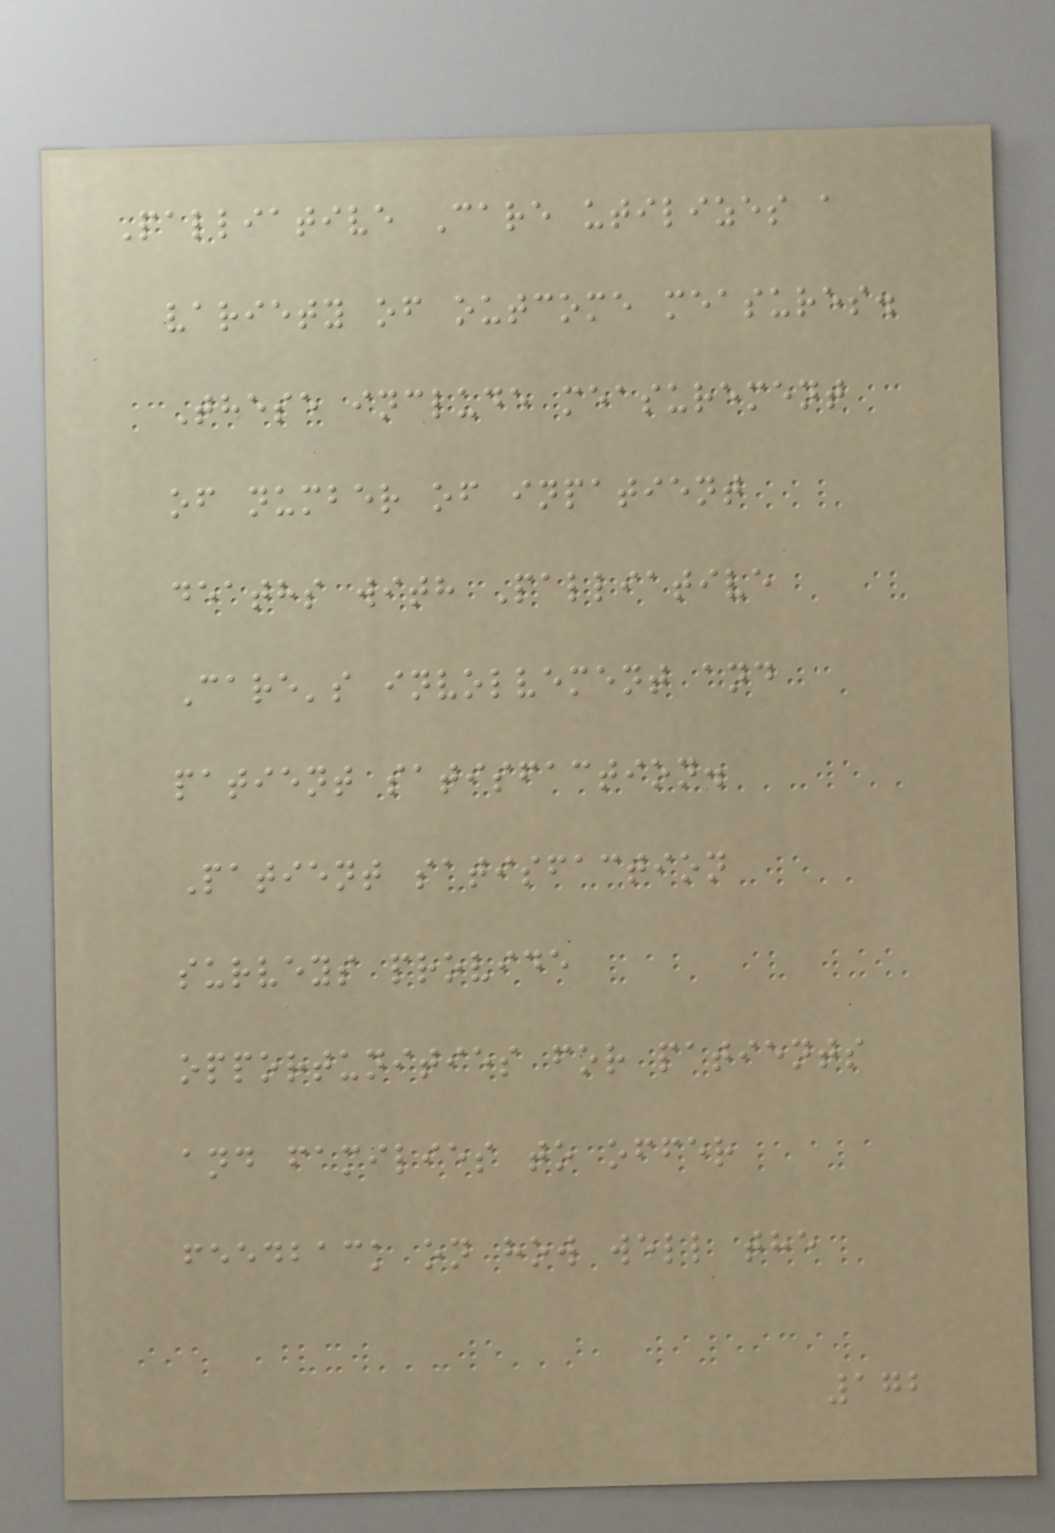Palliative Care utilizes a
variety of outcome measures.
These include measurement
of number of inpatient
deaths with Palliative
Care's involvement and
patient satisfaction.
Patient satisfaction
surveys provide
opportunities for patients
and families to offer
feedback on how well the
172
